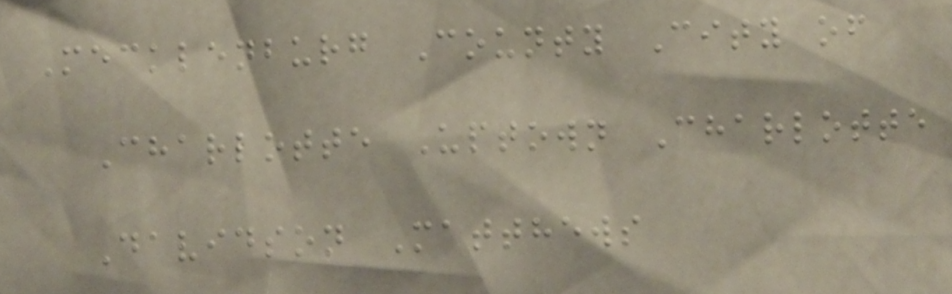Mecklenburg County City of
Charlotte Uptown Charlotte
Davidson Matthews
